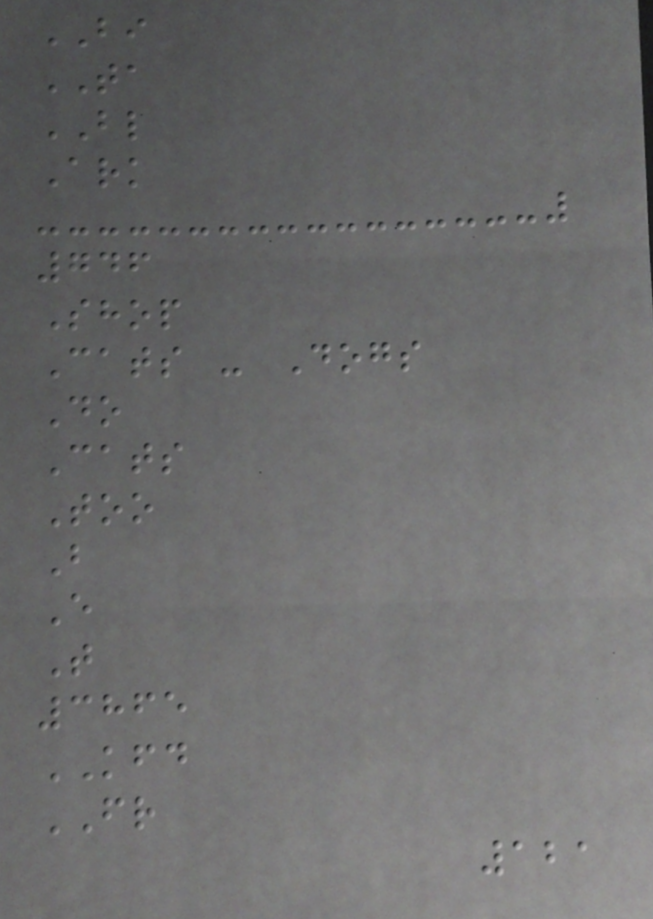BI
TA
BL
Ark
746
Shop
Cats - Dogs
Do
Cats
Too
B
E
T
3865
KFD
FR
121
